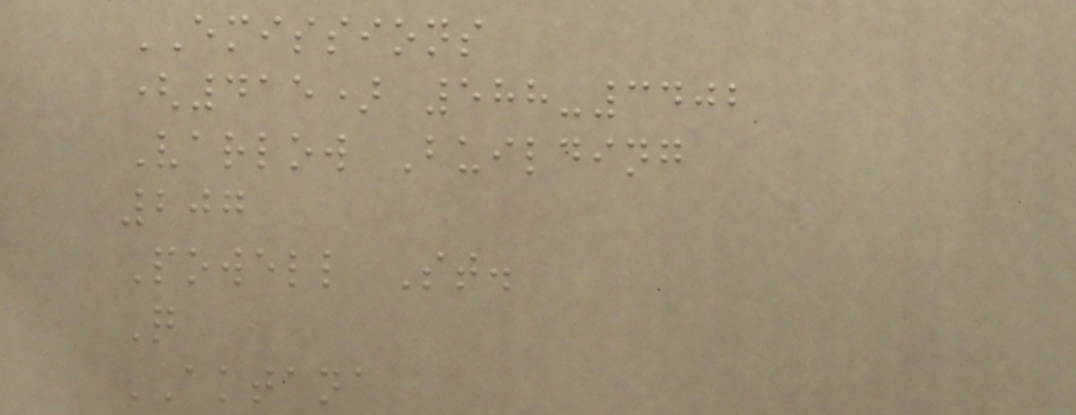EMISSIONS
(415) 588-3402
Varlow Building
207
Powell St.
Q
AKTANA
